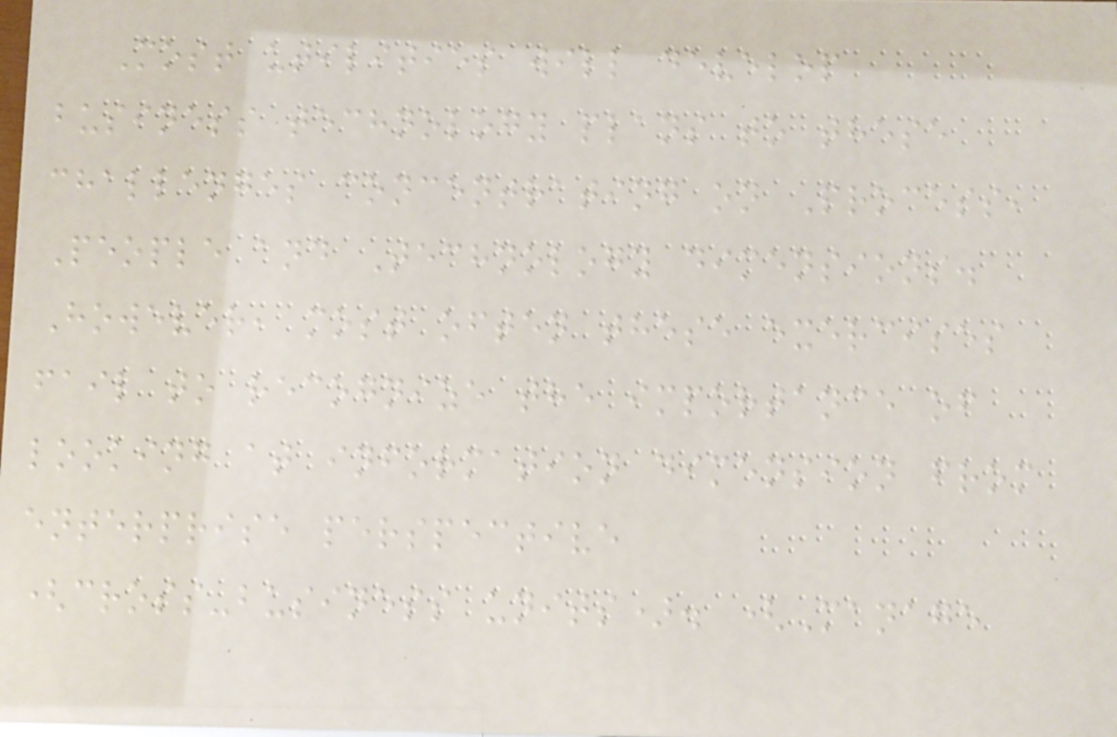Most utilities will develop
business technology plans to these
challenges concentrating on Process,
People and Technology dimensions.
However, most often these exercises
fail to recognize the importance of
looking at information dimension from
enterprise perspective
(cross-business units). (Manage
